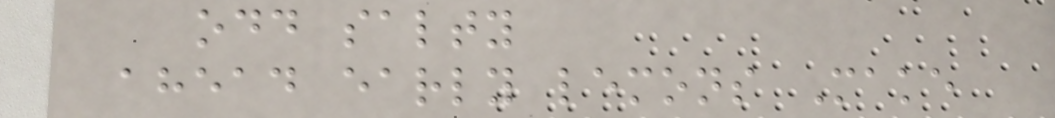odd salty
ahead early lemons Make
